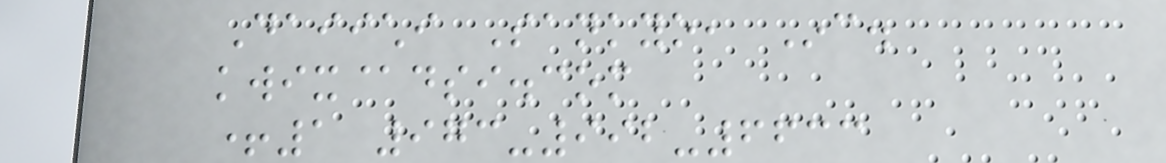Daiichi Sankyo, Inc.
kwix@dsi.com
+1 973-992-6633
